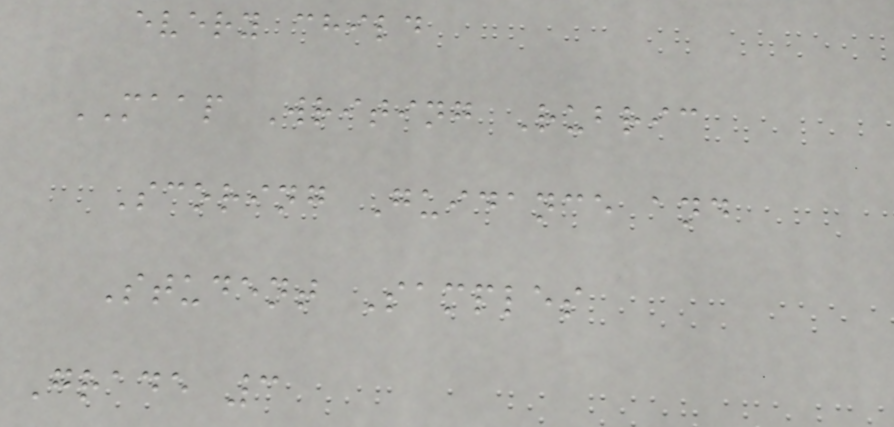every child
MAAP Writing Rubric
Scoring Guidance and
Student Samples
Grade 3
